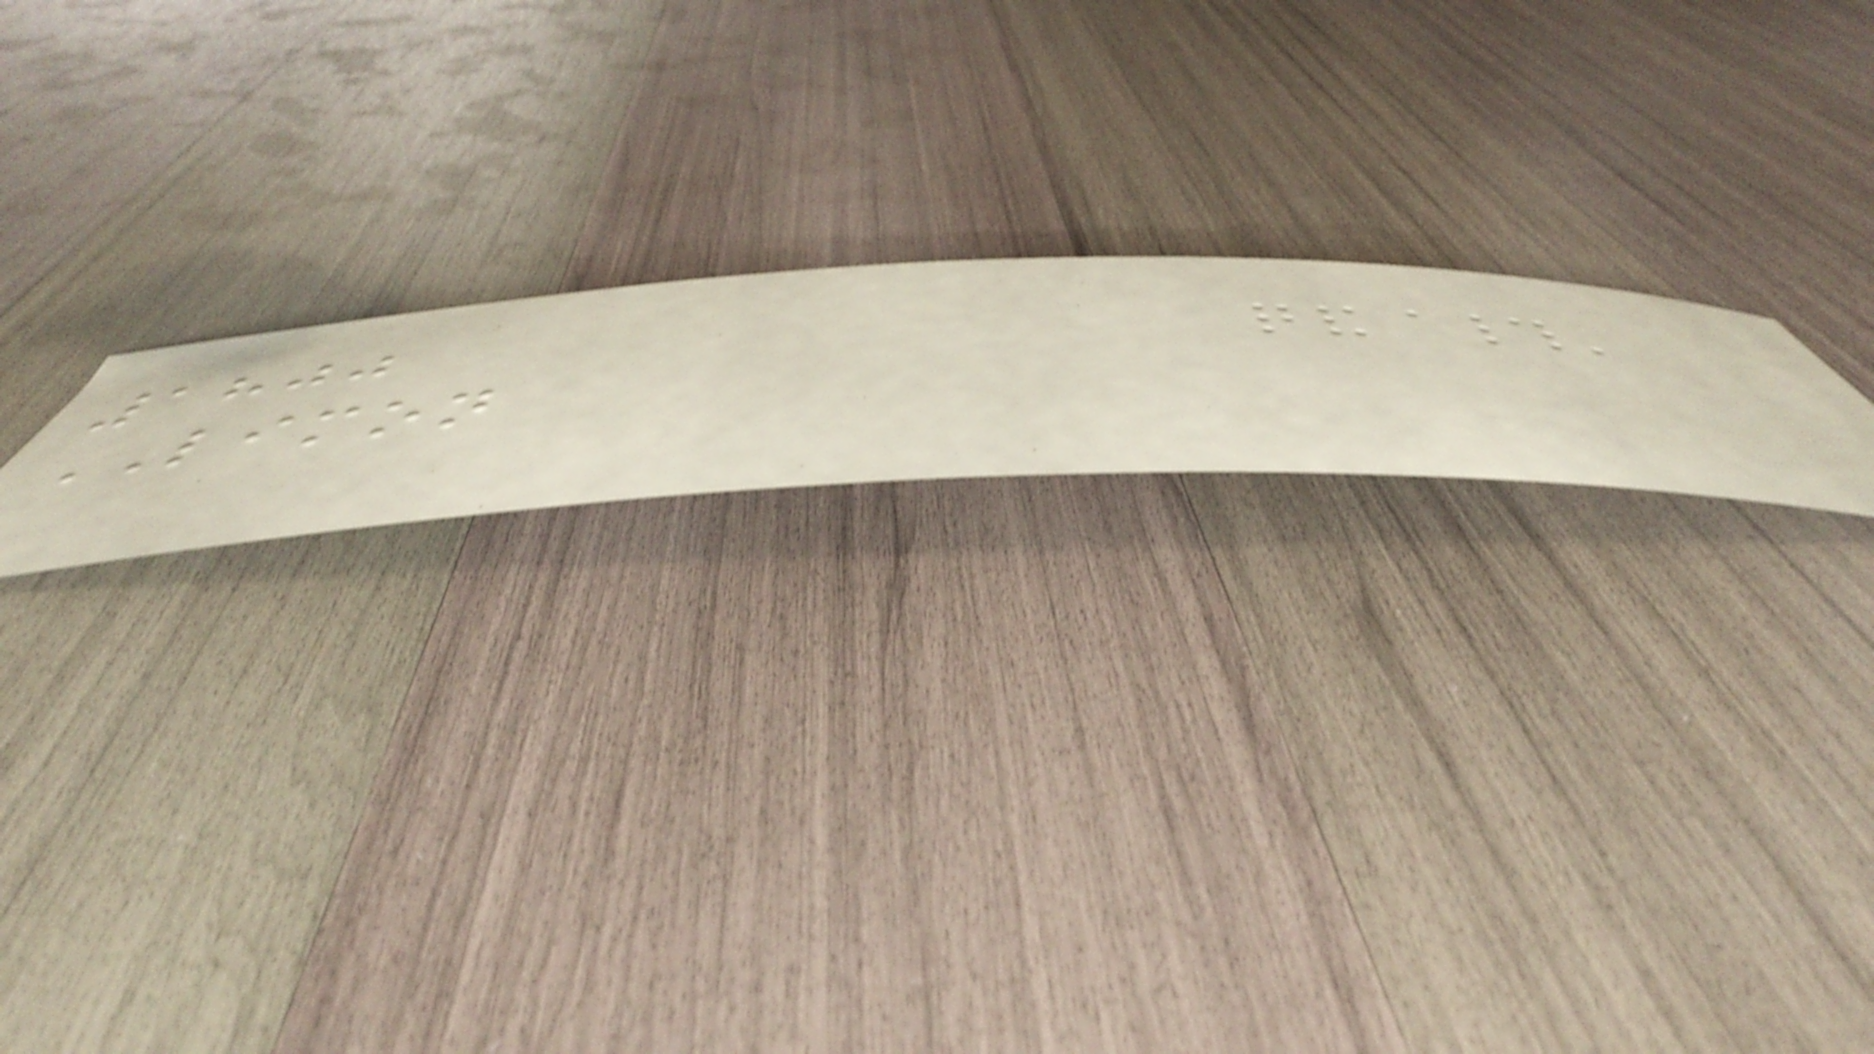1800
LIMON
